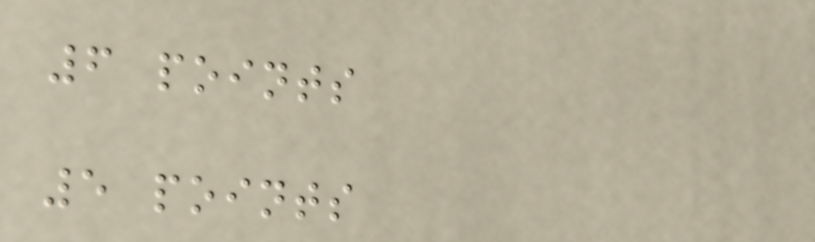6 points
5 points
